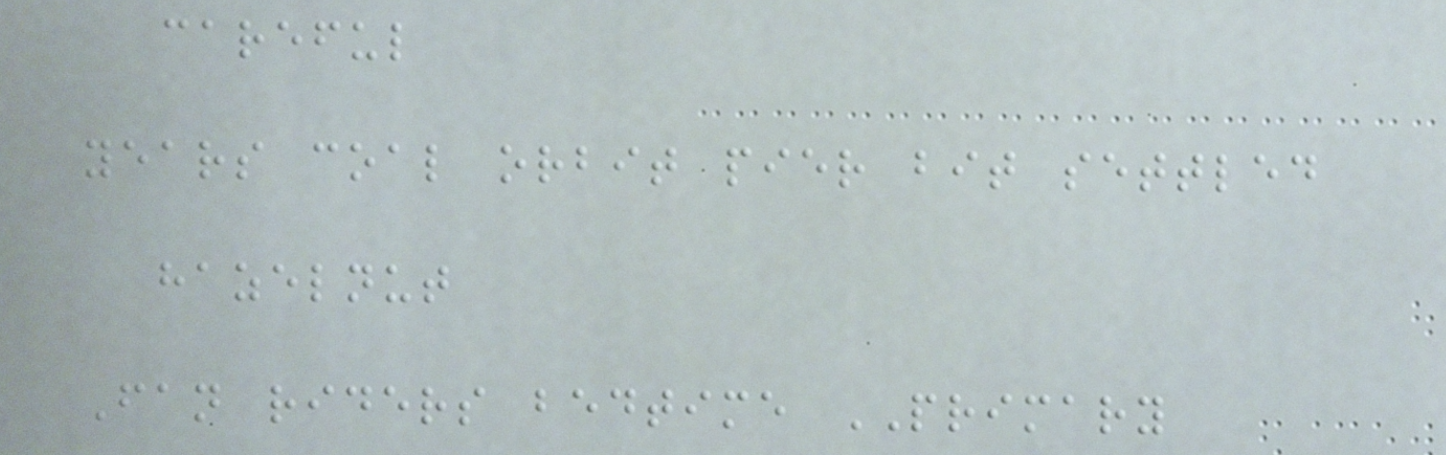careful
years coal orbit pier bit settled
hazelnut
Fan riders bedtime PRIMARY
